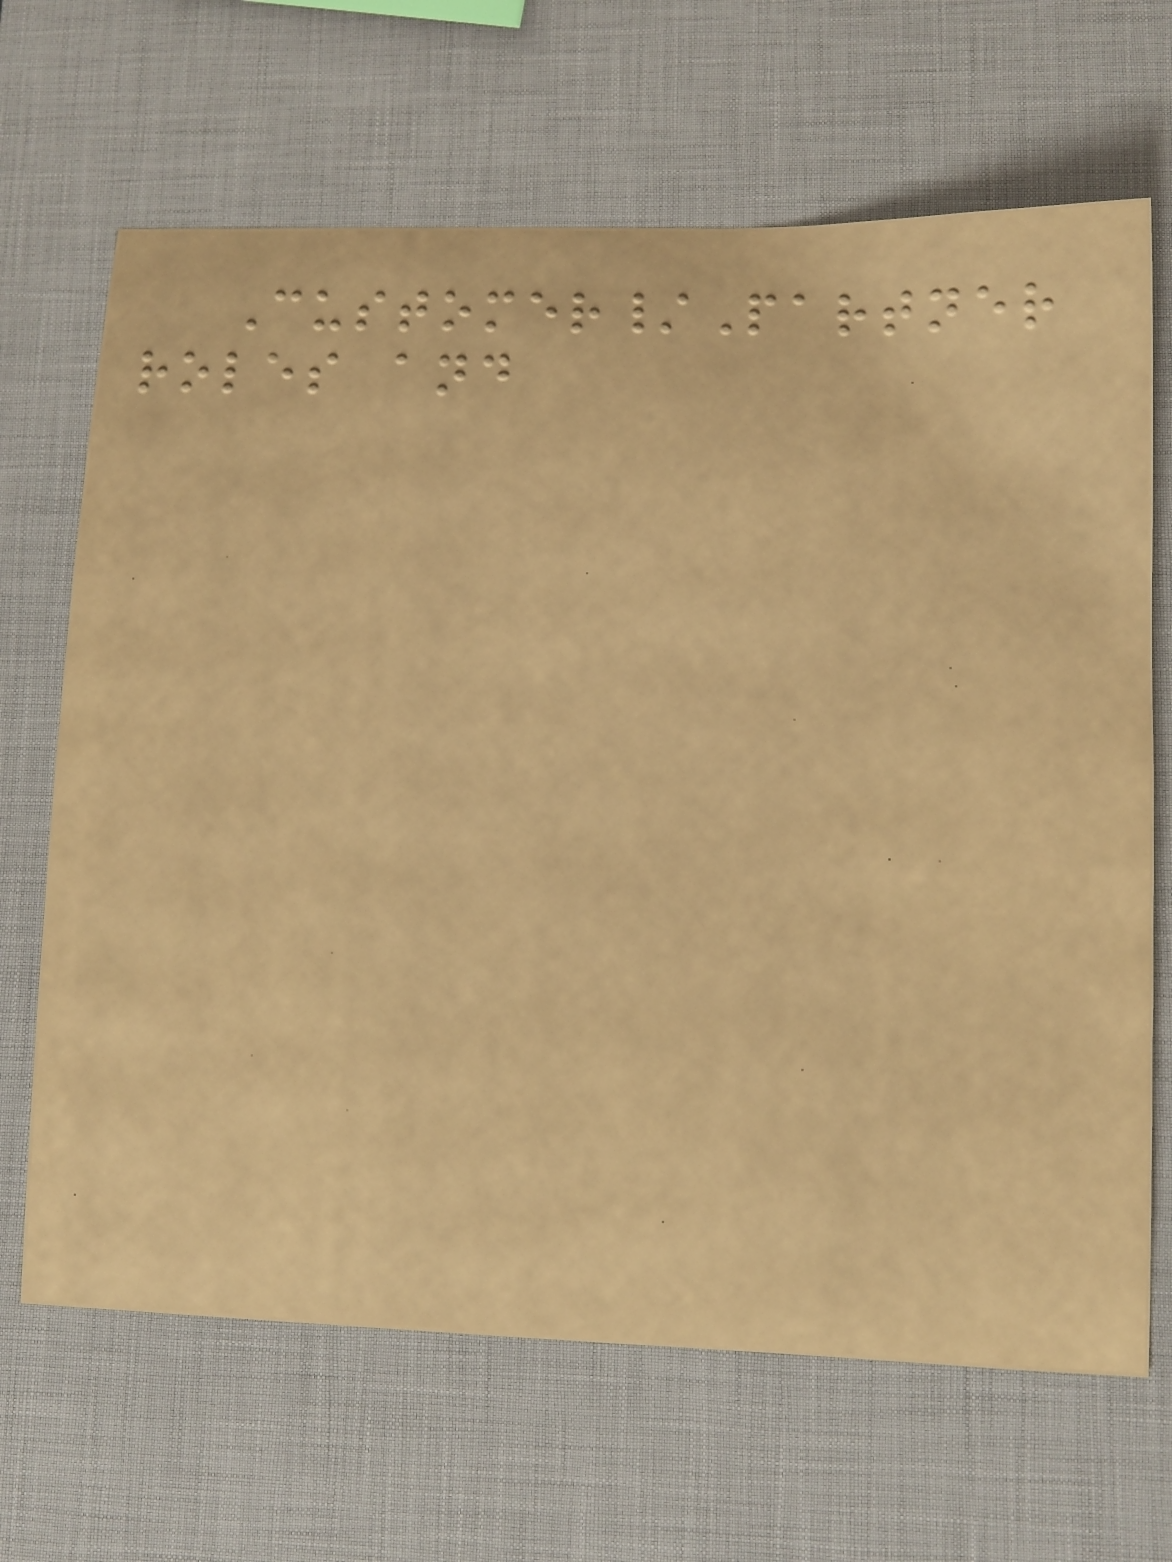Customer/Partner
roles and
